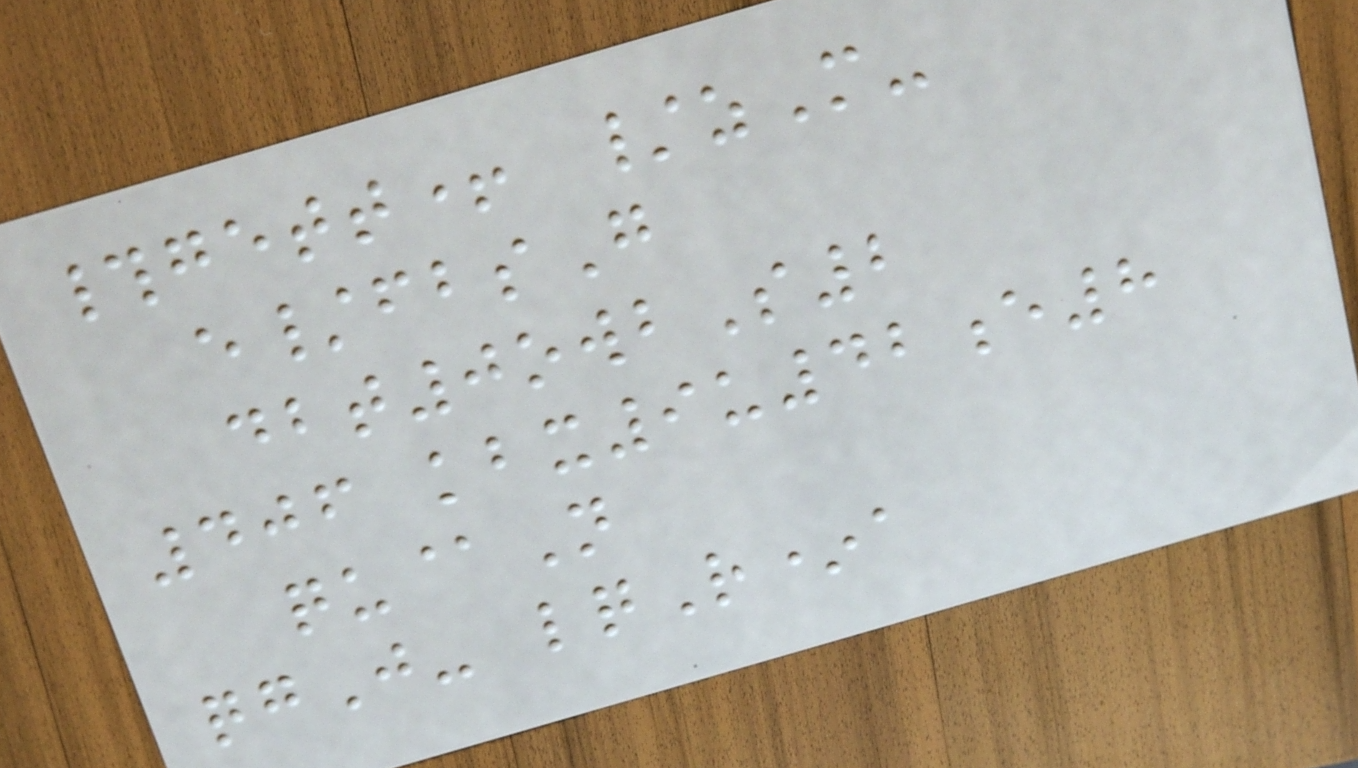#gett+ /zM-
e/fbsG
dbt0owbS2
406 kbx9u42e8
qu@N
qgJ- lqR*a
